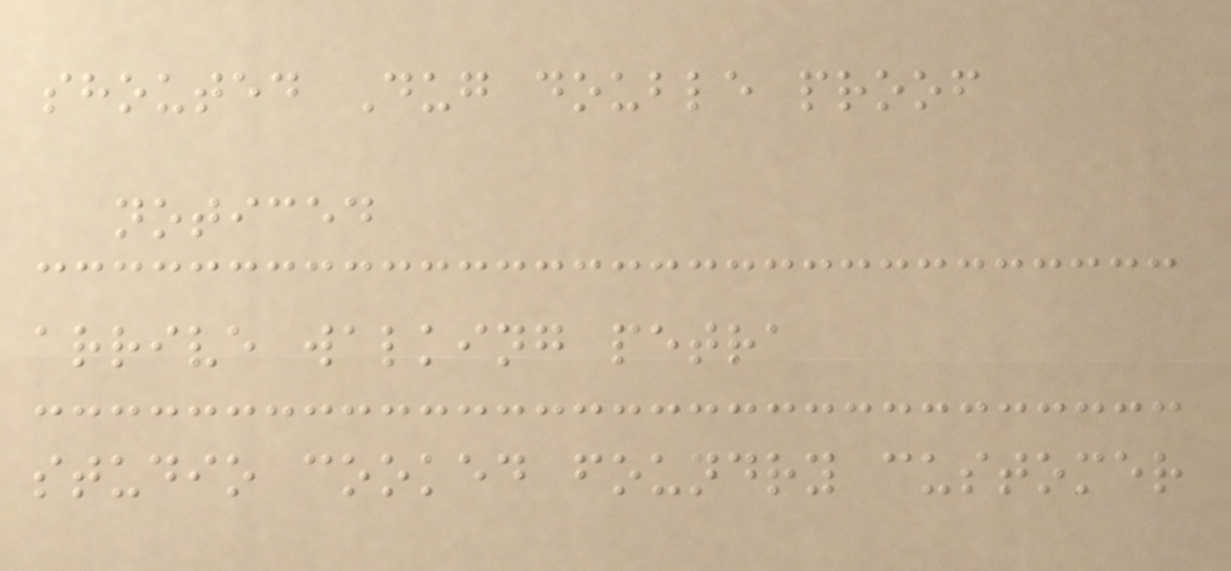shouted Dug double proof
noticed
arrive walking petra
studio cooked foundry customer
